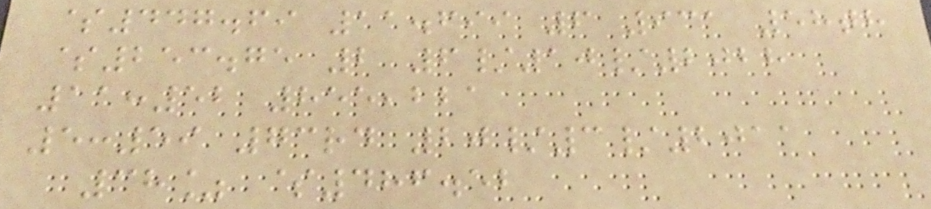$447.69 11.699 6 931 58th
$253.75 2 6/10/2028
11:52 855,221
5:59 73rd 20/3/2011
38% $486.52
